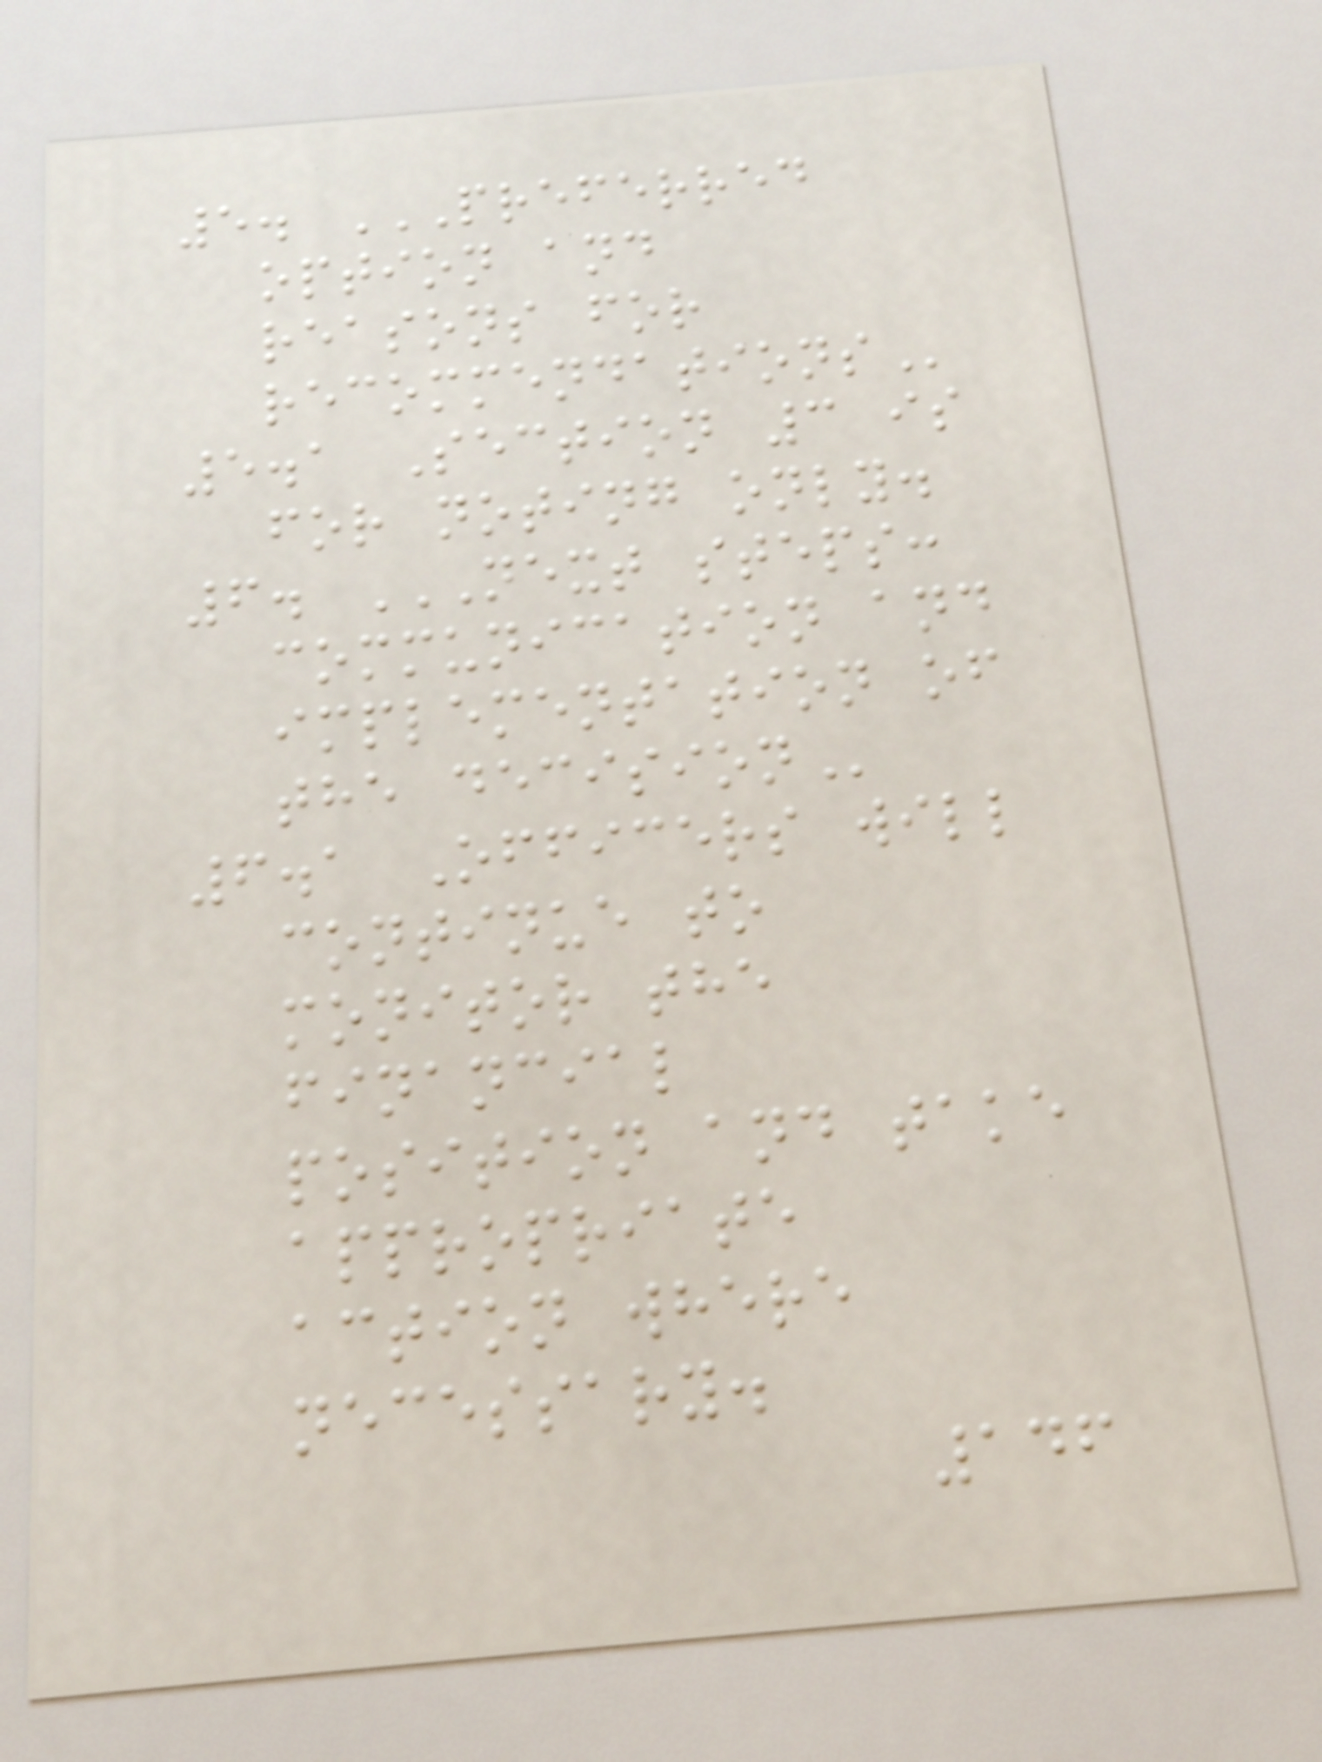5. PREFERRED
OPTION AND
REASONS FOR
RECOMMENDATIONS
5.1 Section 3 is
for noting only.
6. NEXT STEPS:
COMMUNICATION AND
IMPLEMENTATION OF
THE DECISION
6.1 Officers will
continue to
monitor the
financial
position and take
appropriate
action where
necessary.
146
